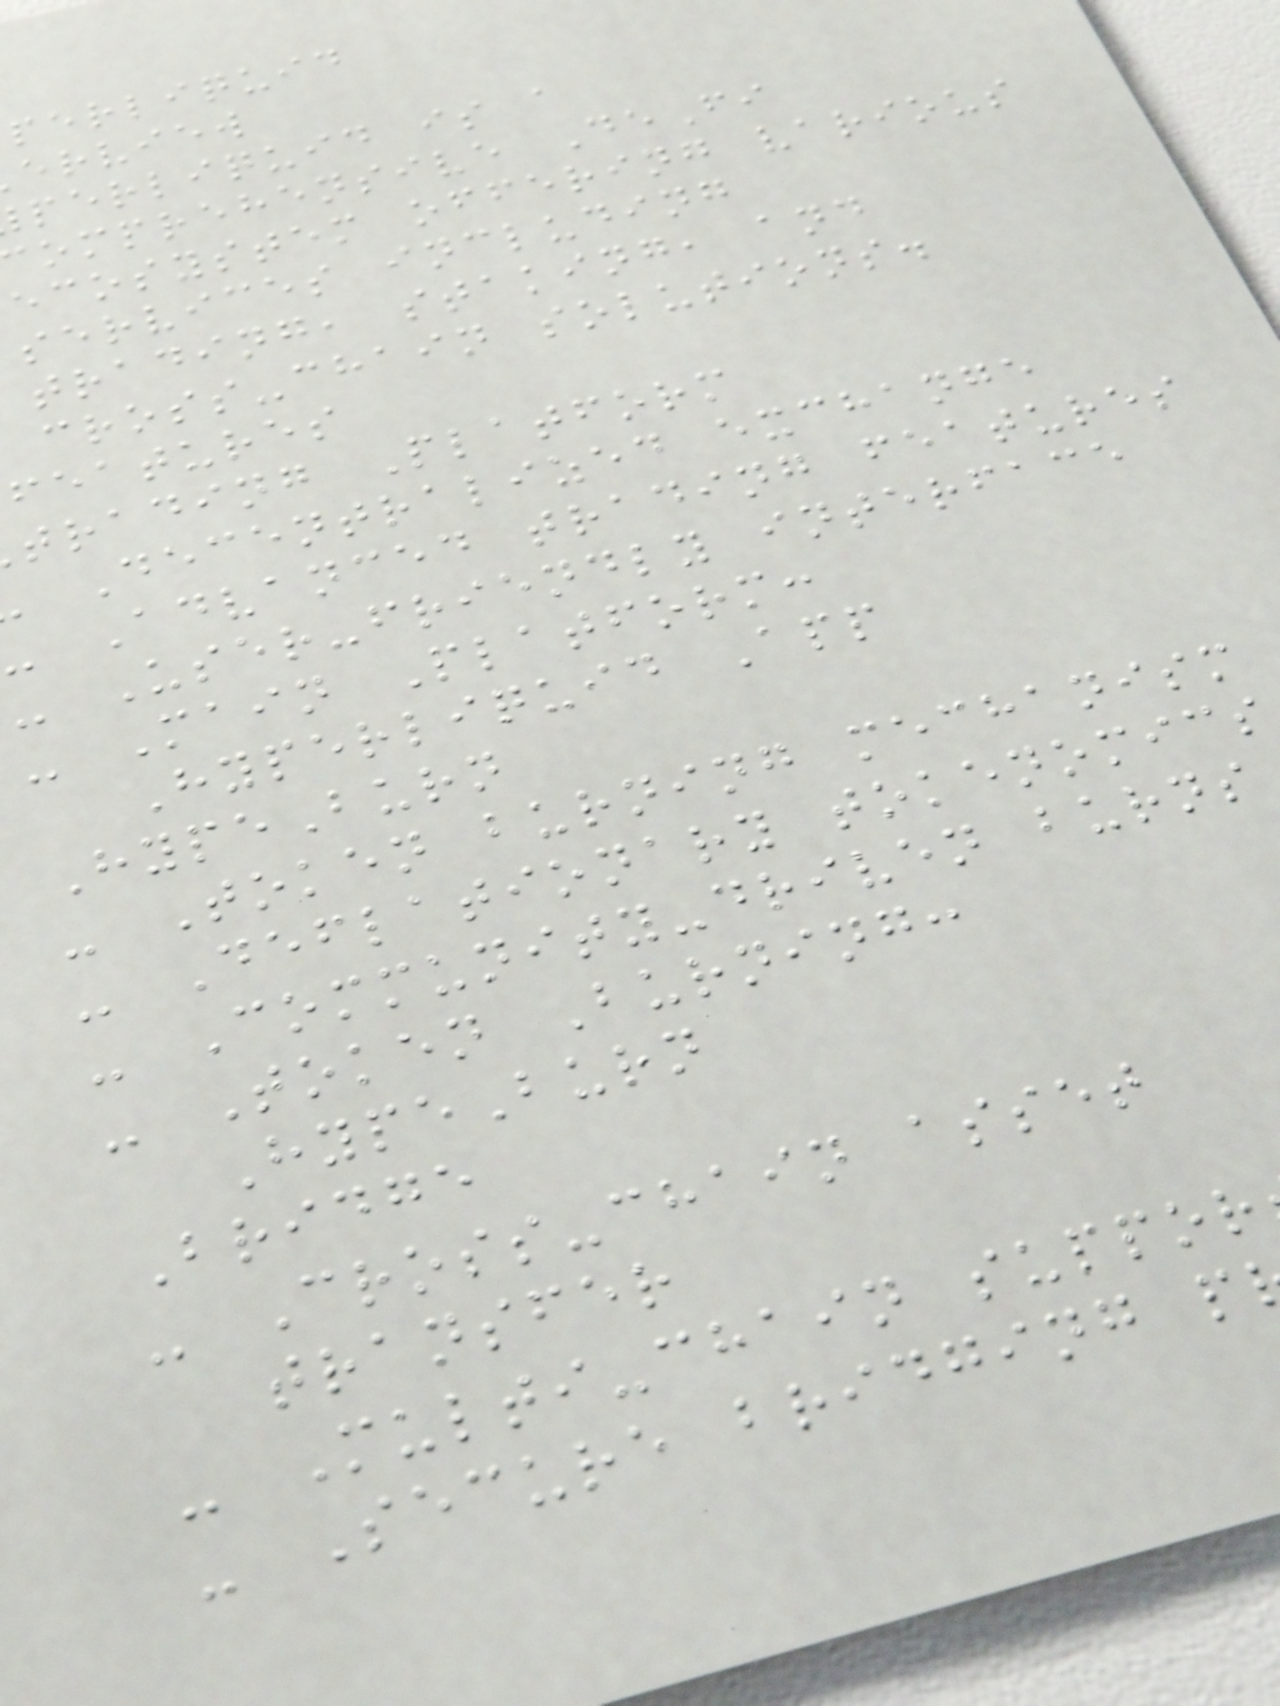perliquid
erview
perliquid is a
omprehensive DeFi
ecosystem offering various
services including
trading, staking, and
cross-chain solutions.
features
trading Platform
Decentralized exchange
Advanced trading features
- User-friendly interface
- Main Platform:
Hyperliquid App
HypeBurn
- Token burning mechanism
- Deflationary tokenomics
- Community-driven burns
- Token Burning:
HypeBurn
Bridge
- Cross-chain asset
transfer
- Multi-chain suppor
- Secure bridging p
